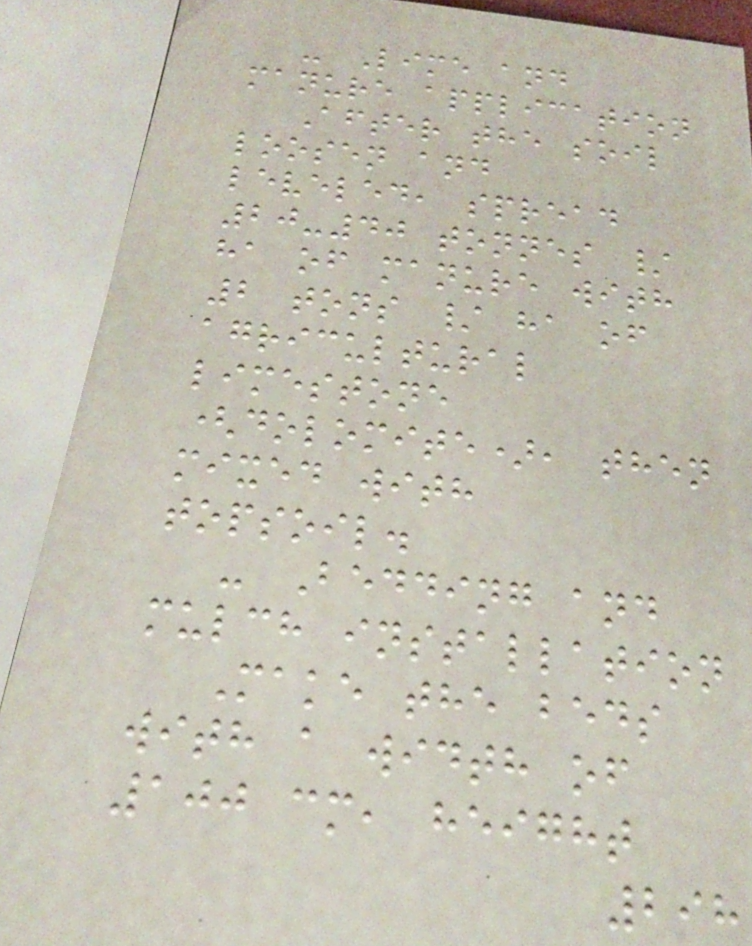- Lime and
manure application
After the soil
loosen and
leveled, spread
20-40 tonnes /
ha of manure with
2 tons / ha of
agricultural
limestone
(dolomite), then
mixed with
topsoil.
- Bedding and
mulch installation
Make the beds
with a width of
100 cm, height
298
